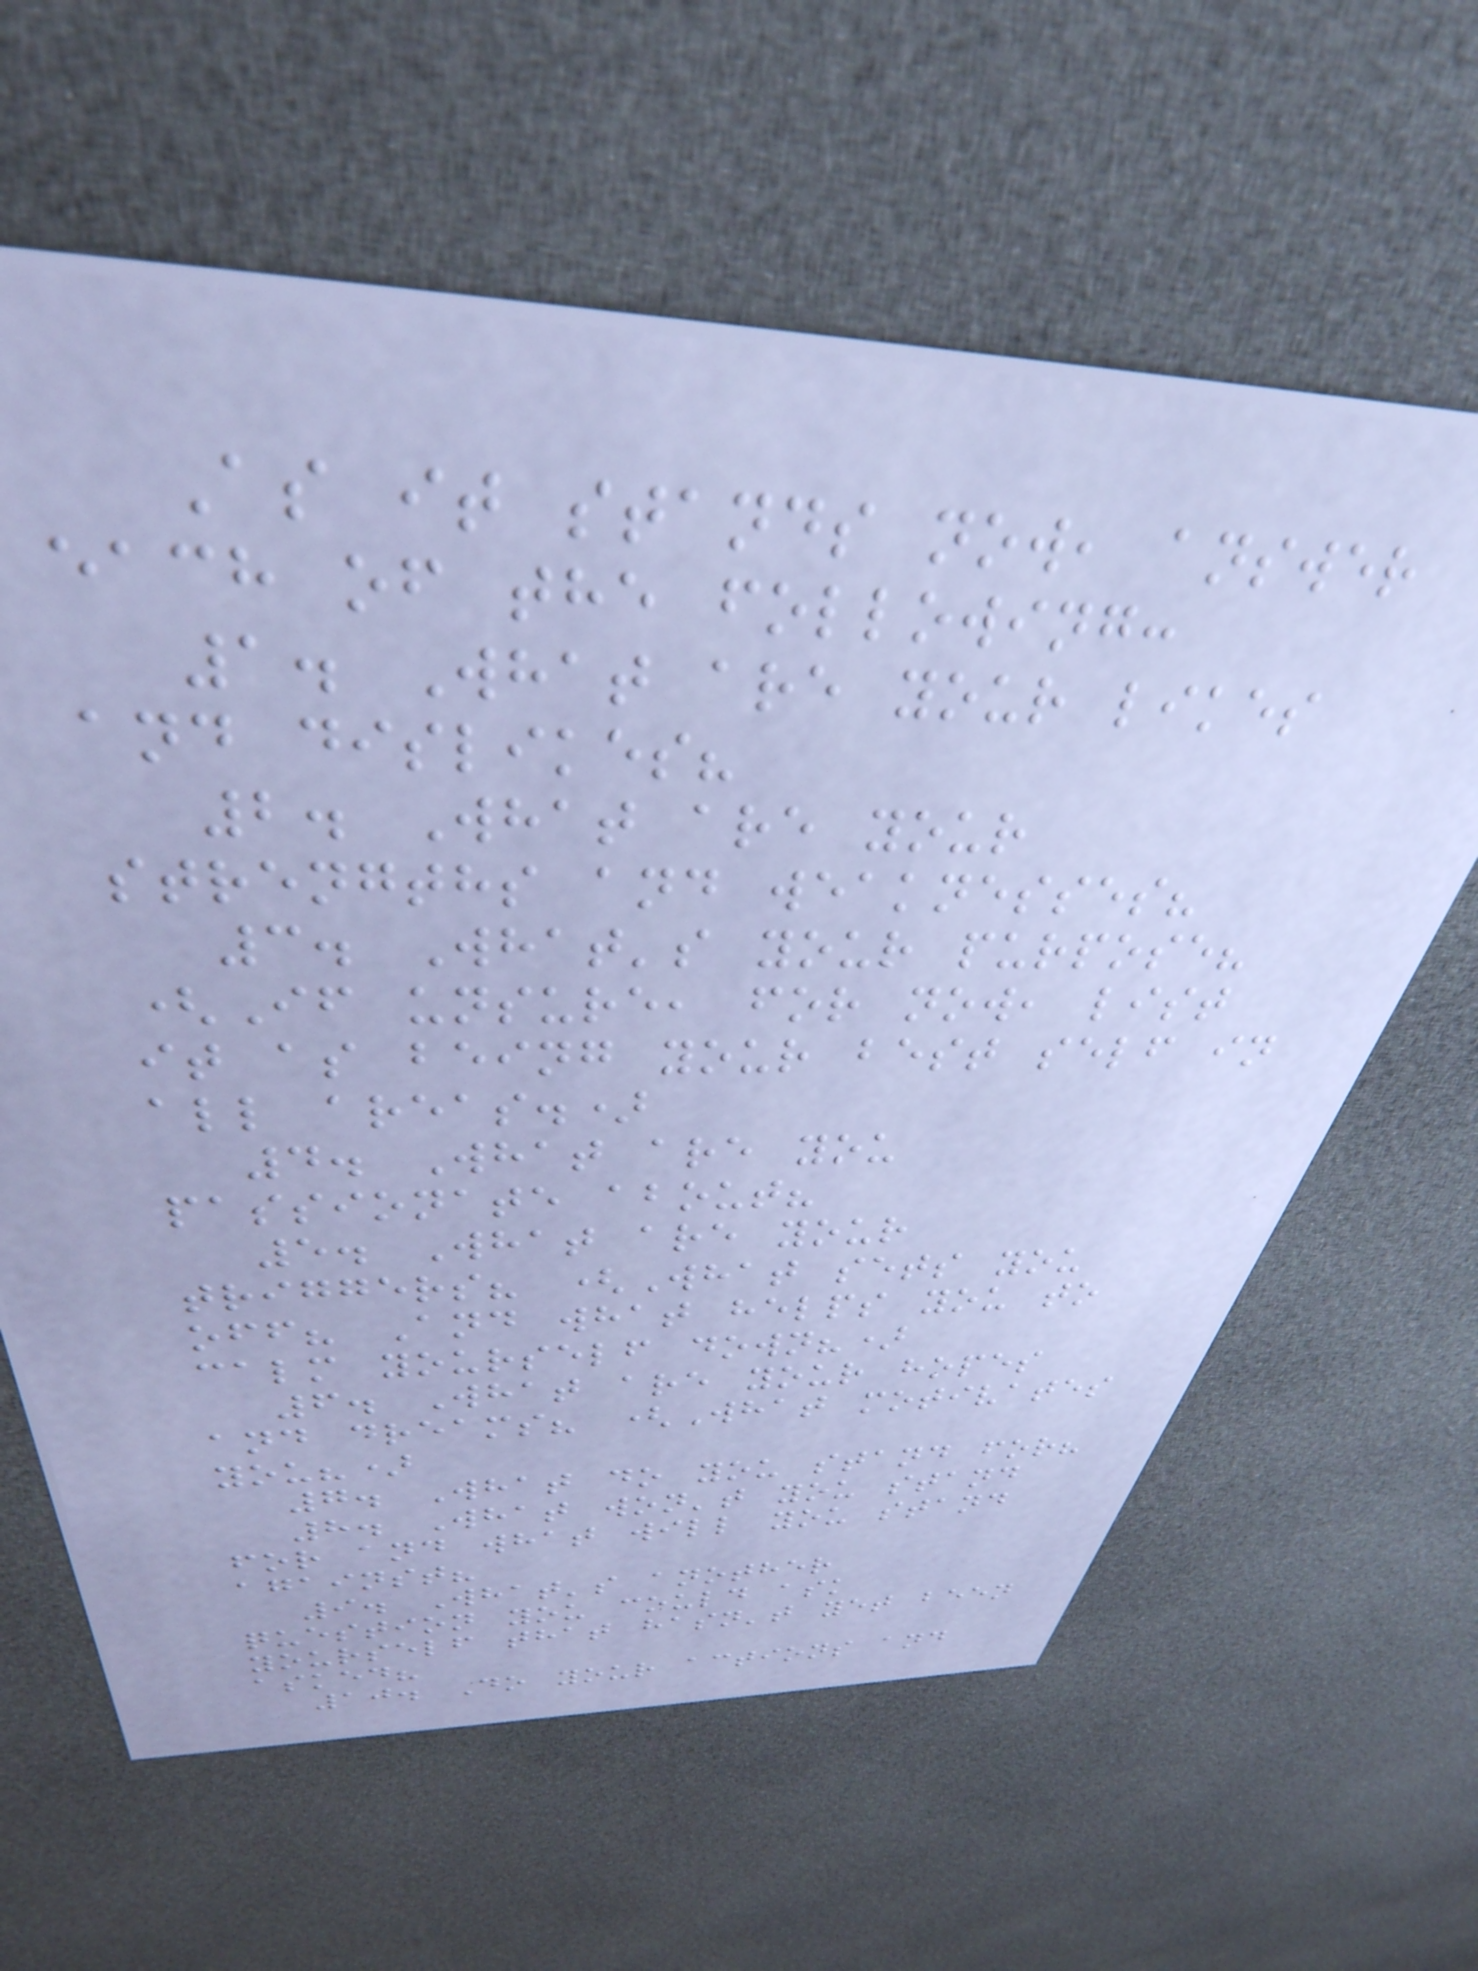As it stands now, answer
each of the following:
1. What are your likes
and dislikes?
2. What are your
strengths and weaknesses?
3. What's your purpose?
(If unsure, for now, list
it as being your best self in
all areas.)
4. What are you
passionate about?
5. What are your
triggers? (What sets you
off? And what helps you to
calm yourself down?)
6. What are your hopes
and dreams? (What motivates
you?)
7. What do you stand for?
8. What won't you stand
for and what will you stand
against?
9. What's another
question you could ask
yourself that hasn't yet been
asked?
10. Do your actions and
